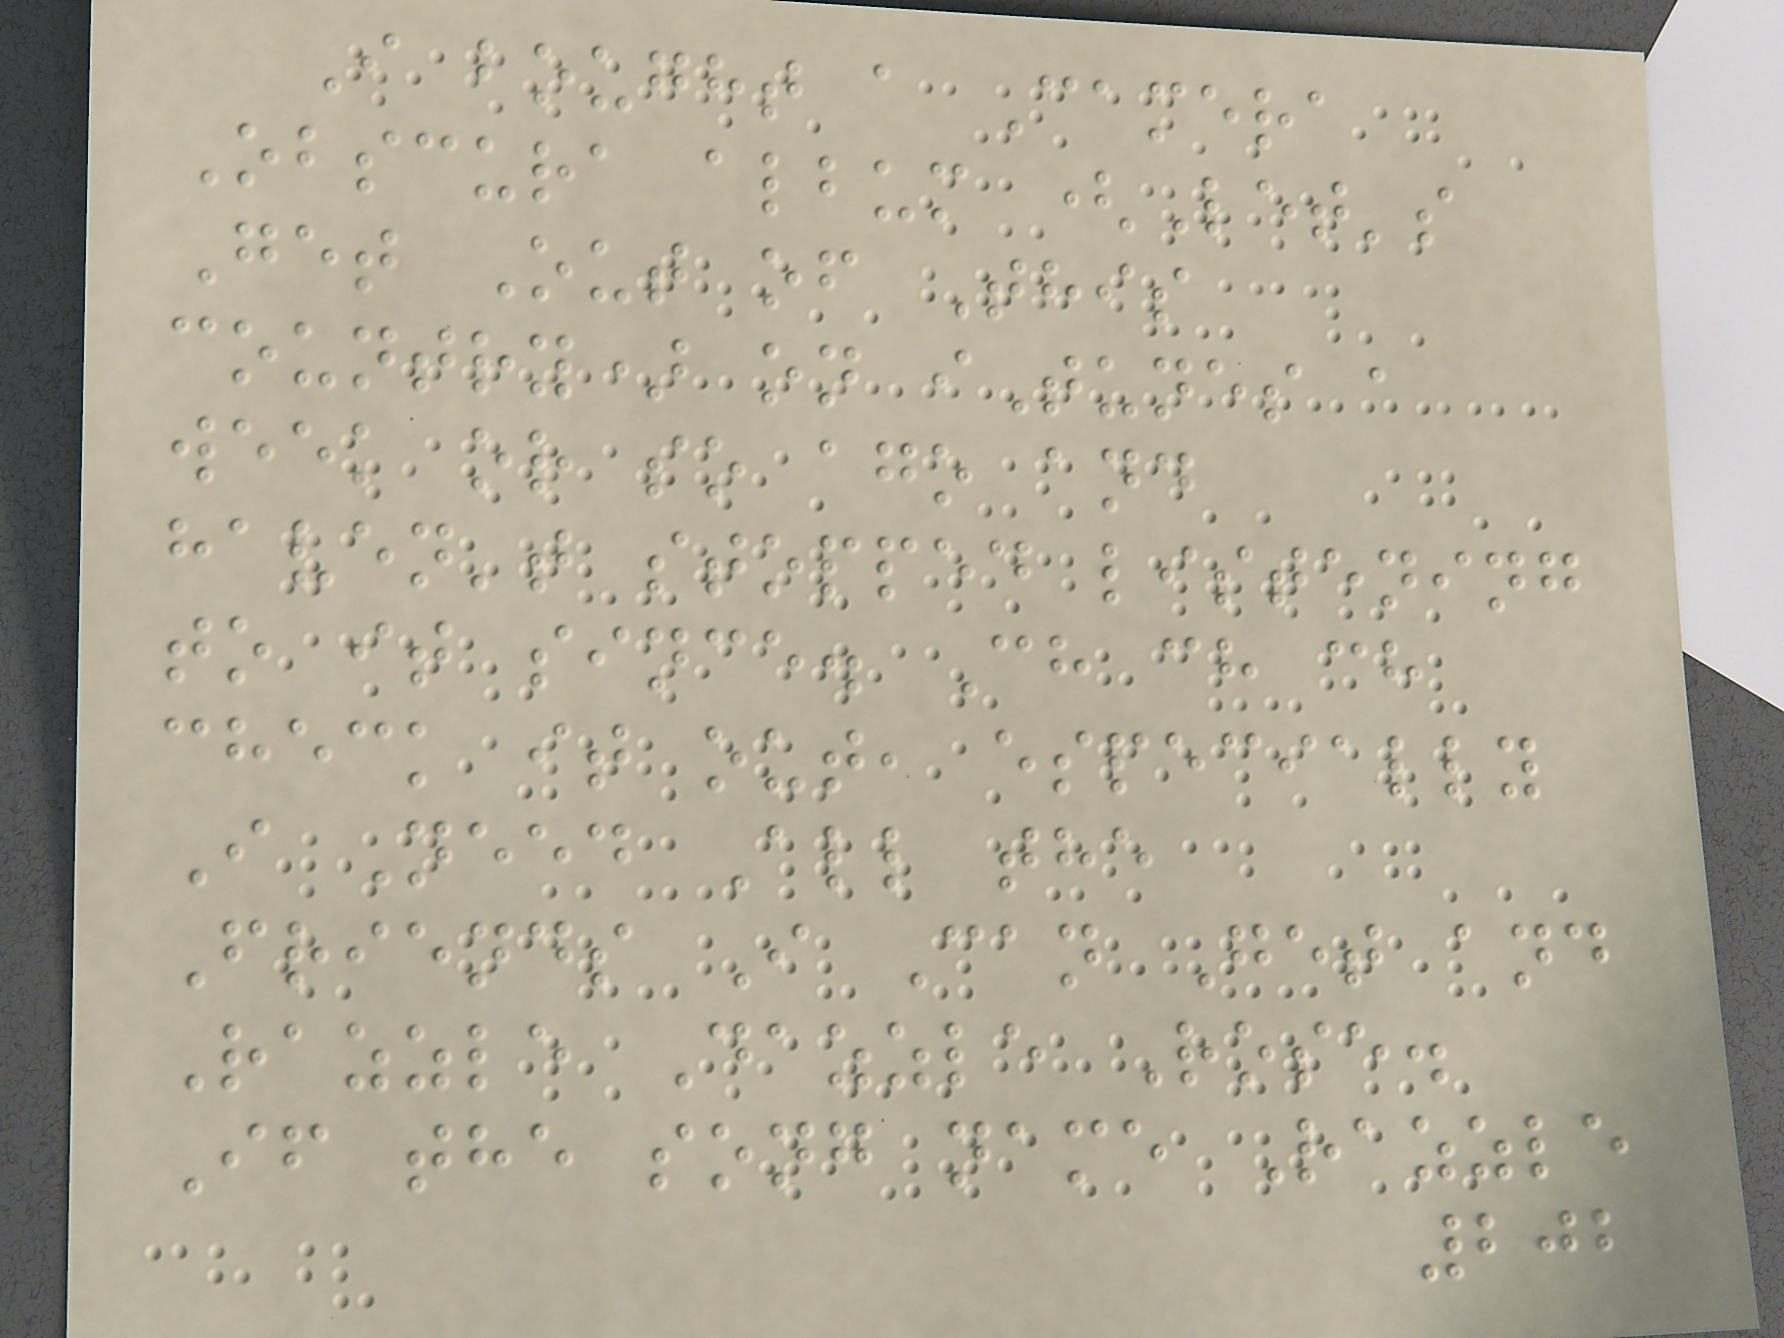I bought a Camera
Obscura album (Let's
Get Out of This
country) on iTunes a
week or so ago and
haven't stopped listening
to it since. Ch ch ch
check it out, especially
I Need All the
Friends I Can Get and
Razzle Dazzle Rose.
If the song name Razzle
202
